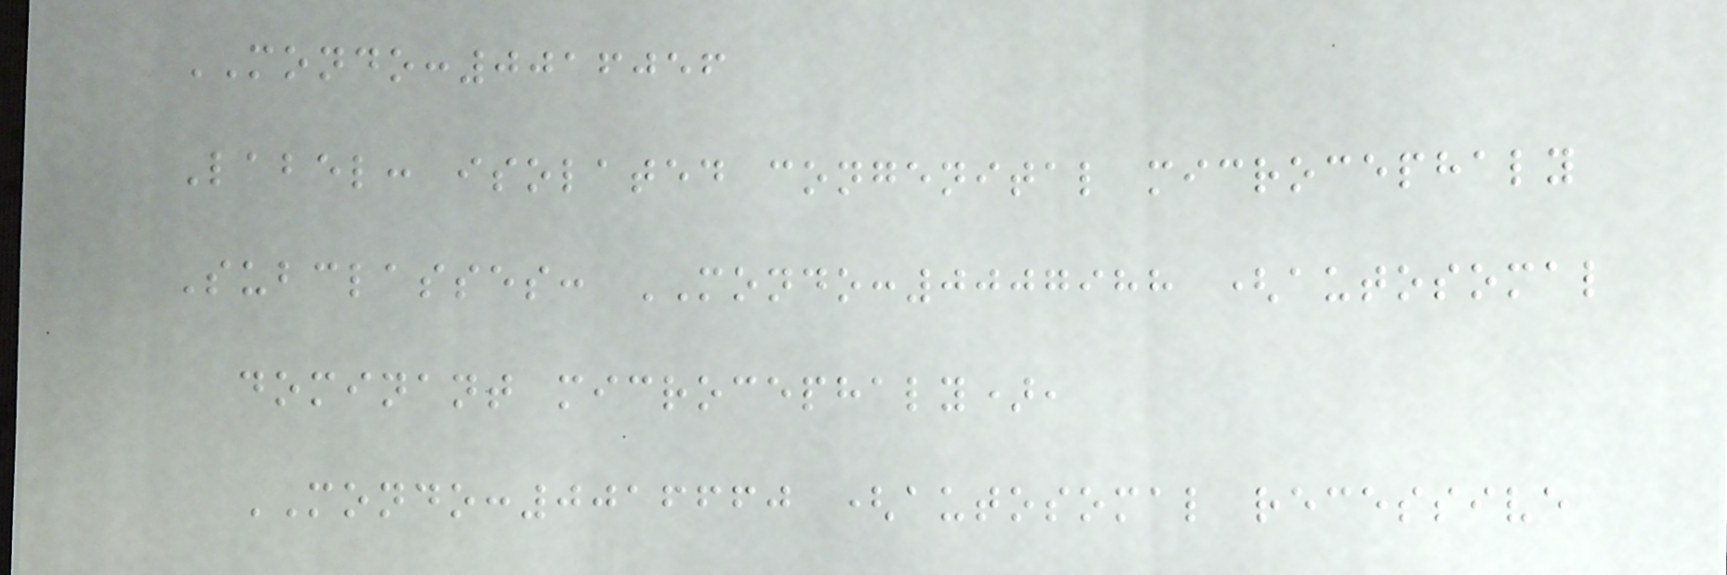MONDO:0016056
Label: isolated congenital microcephaly
Subclasses: MONDO:0007988 (autosomal
dominant microcephaly),
MONDO:0016660 (autosomal recessive
